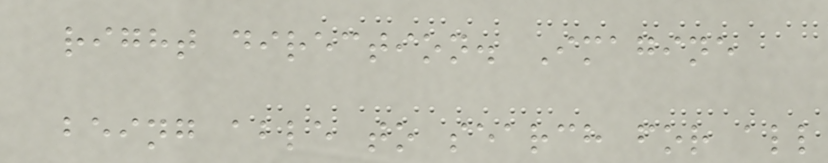right direction. Imagine
being able to search for all
